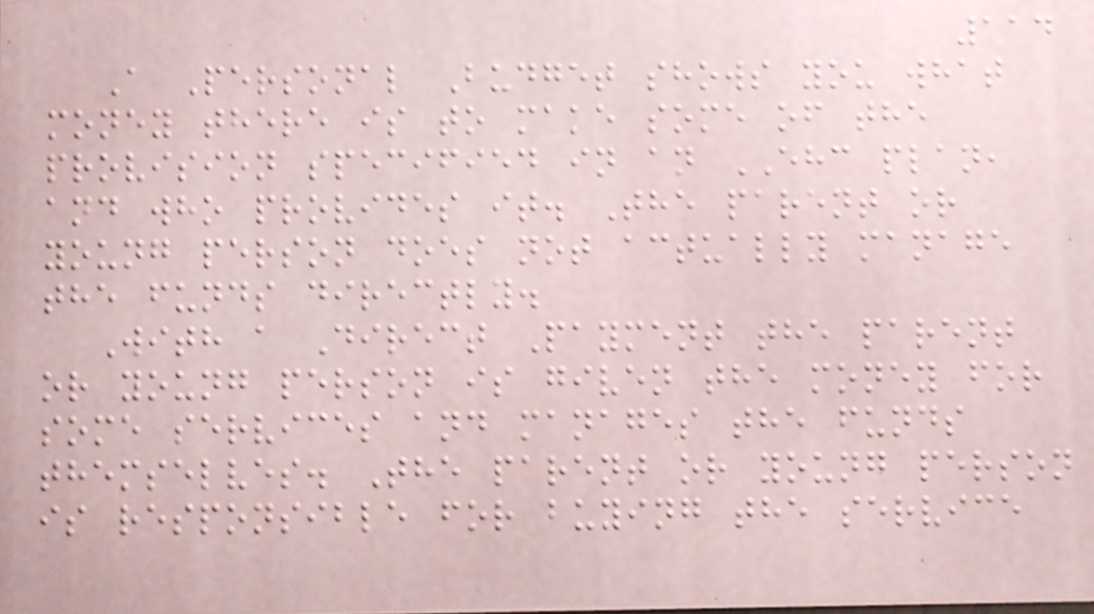114
A Personal Budget shows you what
money there is to make some of the
provision specified in an EHC plan,
and who provides it. The parent or
young person does not actually manage
the funds directly.
With a Direct Payment the parent
or young person is given the money for
some services and manages the funds
themselves. The parent or young person
is responsible for buying the service
